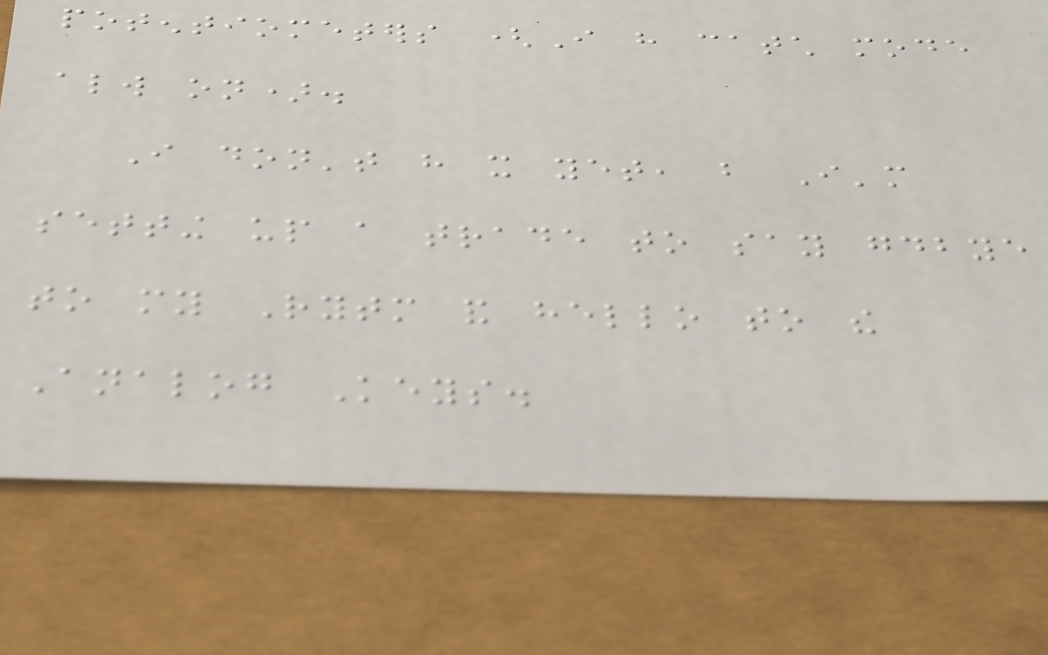potentiometers (I have catch mode
always on).
I don't have it yet, but I'm
setting up a trade to say goodbye
to my Rytm and hello to the
Analog Keys.
